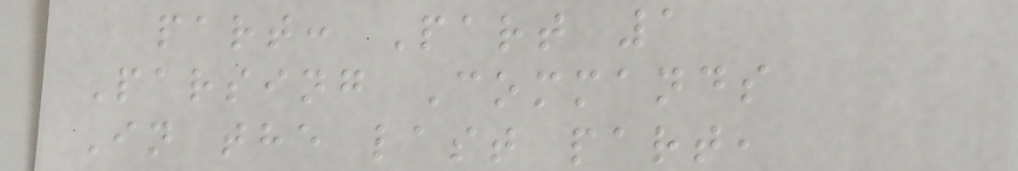part: Part 1
Parsing Commands
In the last part,
